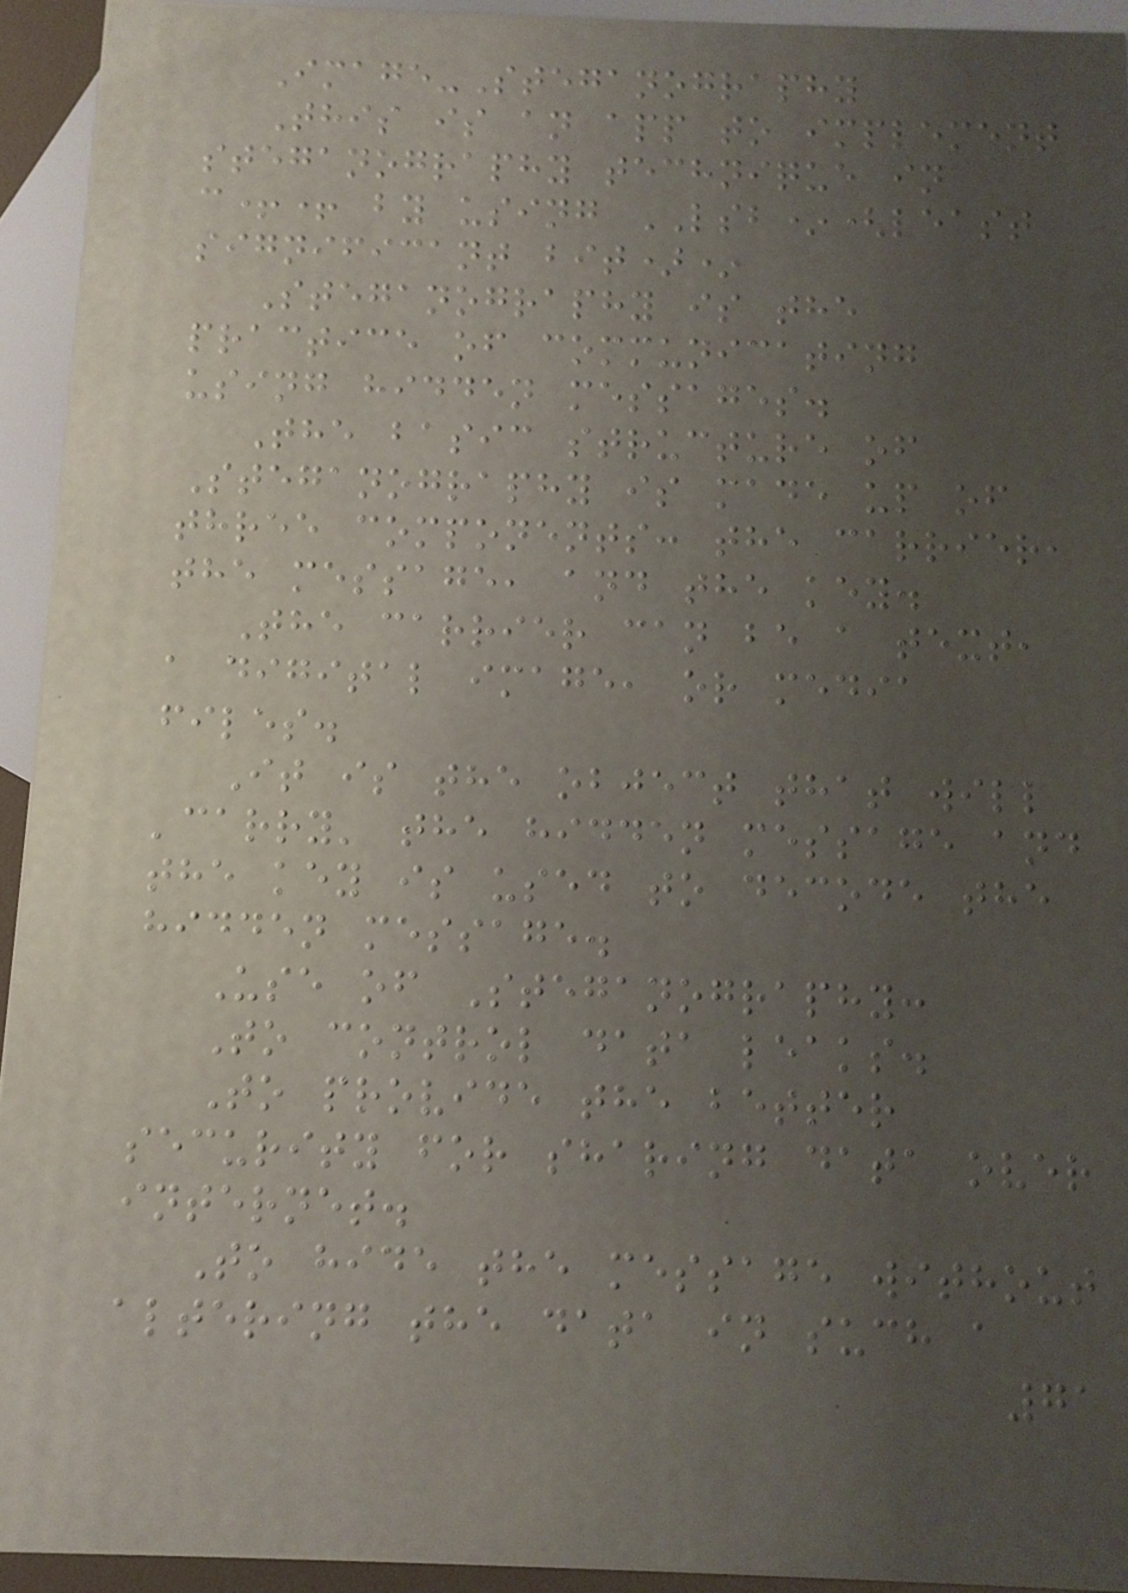Image-Steganography
This is an app to implement
steganography technique in
c++ by using LSB*(least
significant bit)*
Steganography is the
practice of communicating
using hidden messages.
The basic structure of
Steganography is made up of
three components: the carrier,
the message, and the key.
The carrier can be a text,
a digital image, or media
files.
It is the object that will
'carry' the hidden message and
the key is used to decode the
hidden message.
Use of Steganography:
To control data leaks.
To provide the better
security for sharing data over
internet.
To hide the message without
altering the data in such a
71
